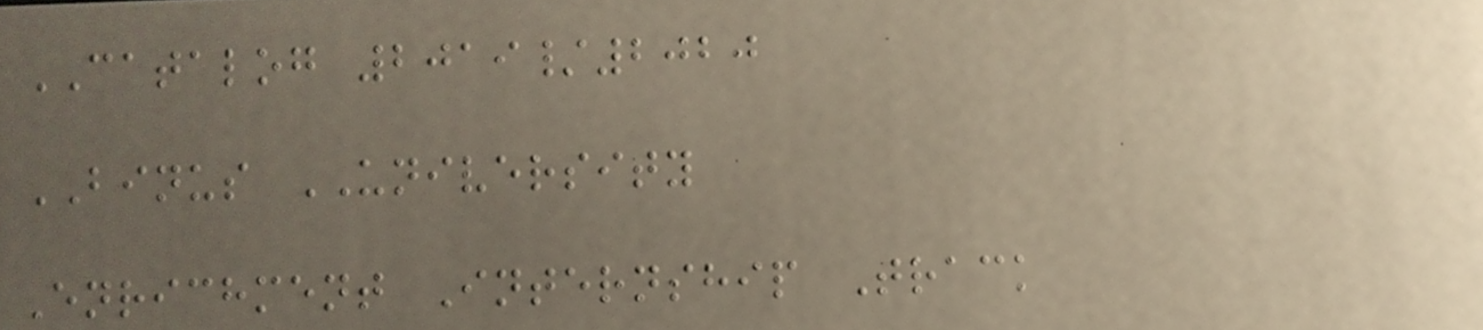CATALOG 2019/2020
BINUS UNIVERSITY
Enrichment Internship Track
